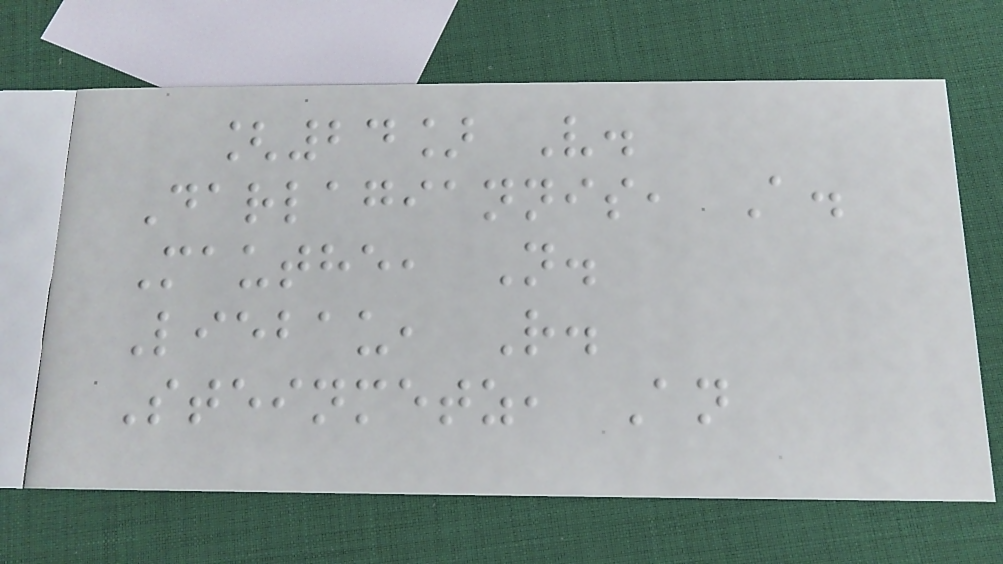[24] V.
Darlagiannis, A.
Mauthe, N.
Liebau, R.
Steinmetz, An
